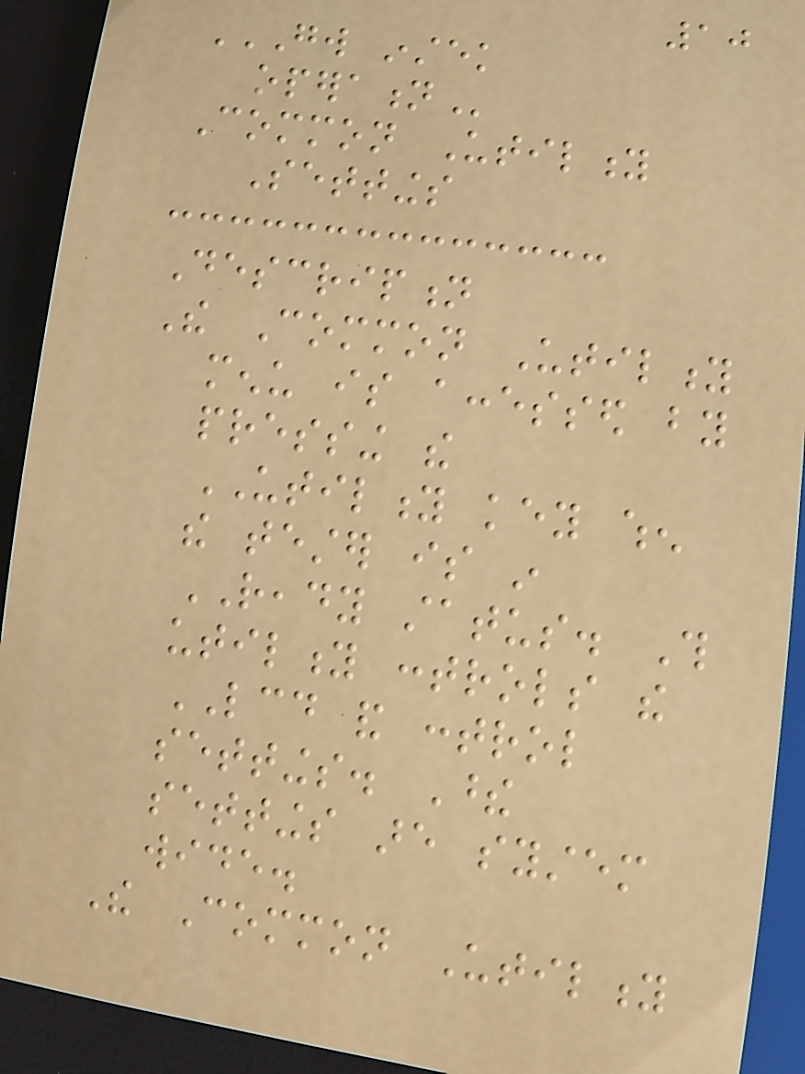10
GW INSTEK
OPERATION
Common Utility
Settings
Description
The Common Utility
menu is accessed by
pressing the
UTILITY key when
the tester is in
READY status. This
utility controls the
LCD and control
settings. These
settings are system
wide.
The Common Utility
